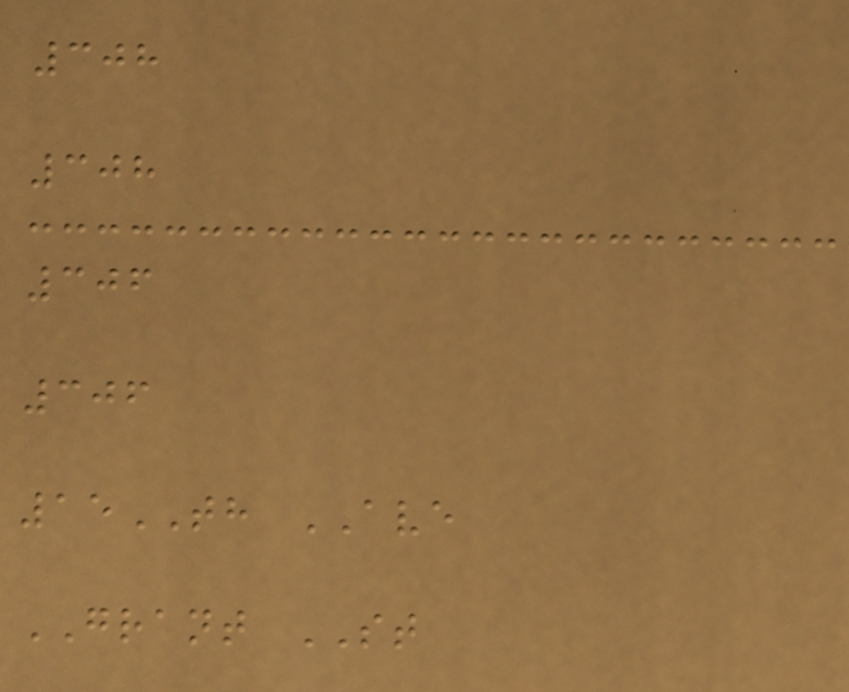308
308
306
306
15TH AVE
GRANT ST
